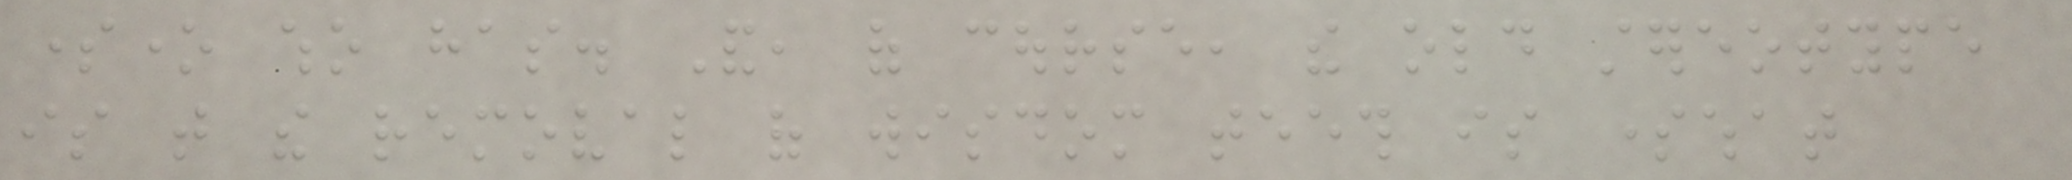someone who has. And, of course, the old stereotype
is that the removal of wisdom teeth is somewhat
